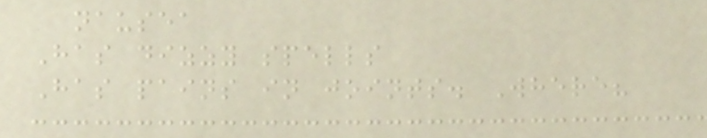nausea
Has dizzy spells
Has pains in joints. Where?
